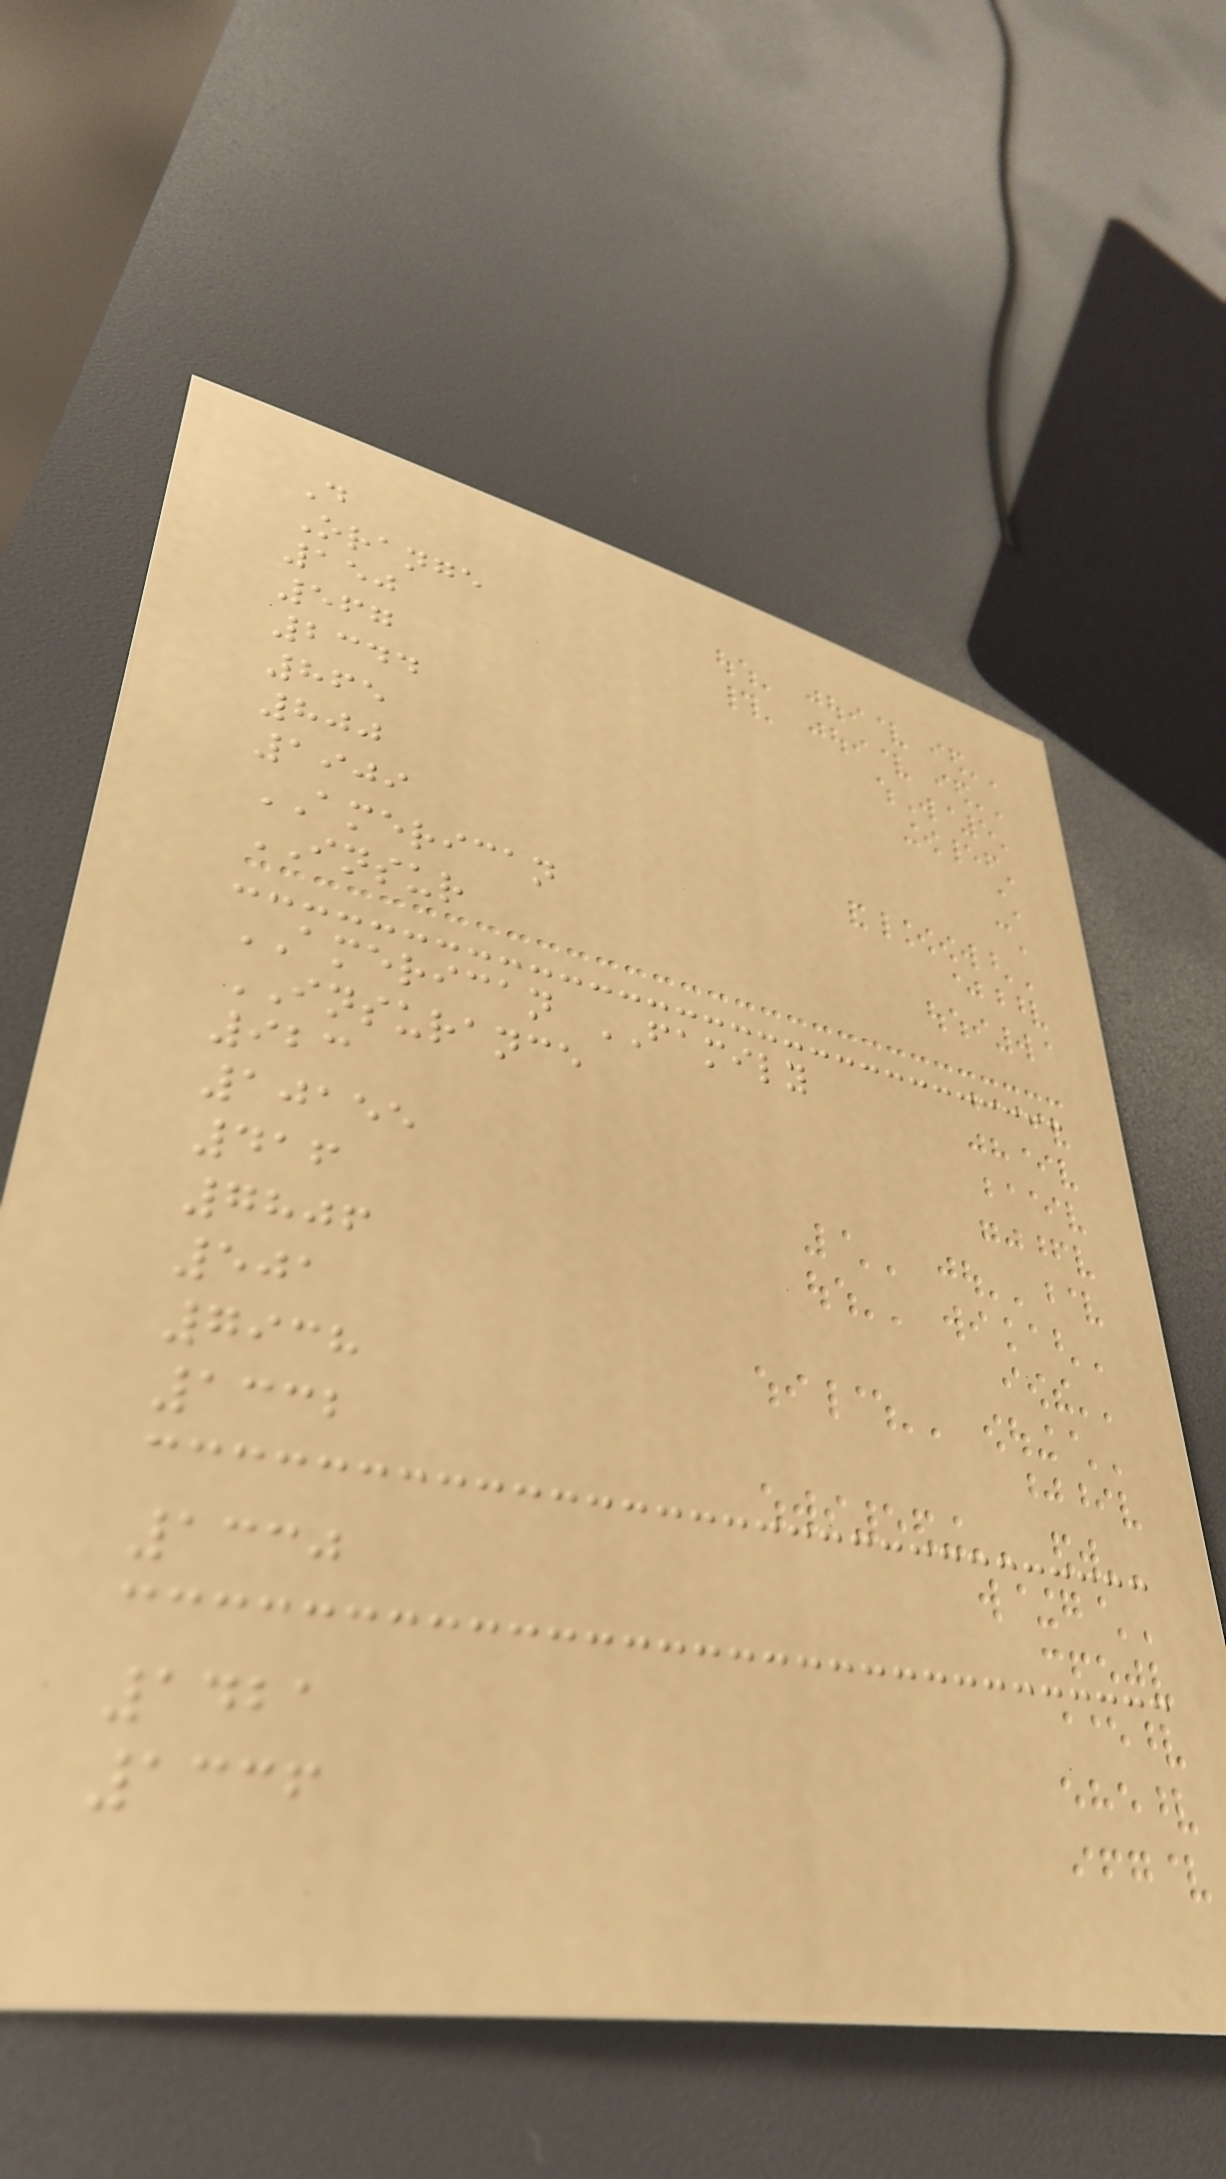D
Orange
150
567
2344
865
800
1909
AMERICAN
INSUR
AMERICAN FAMILY
INSURANCE
923
10155
416
7806
501
7938
1332
1330
1421
1336
